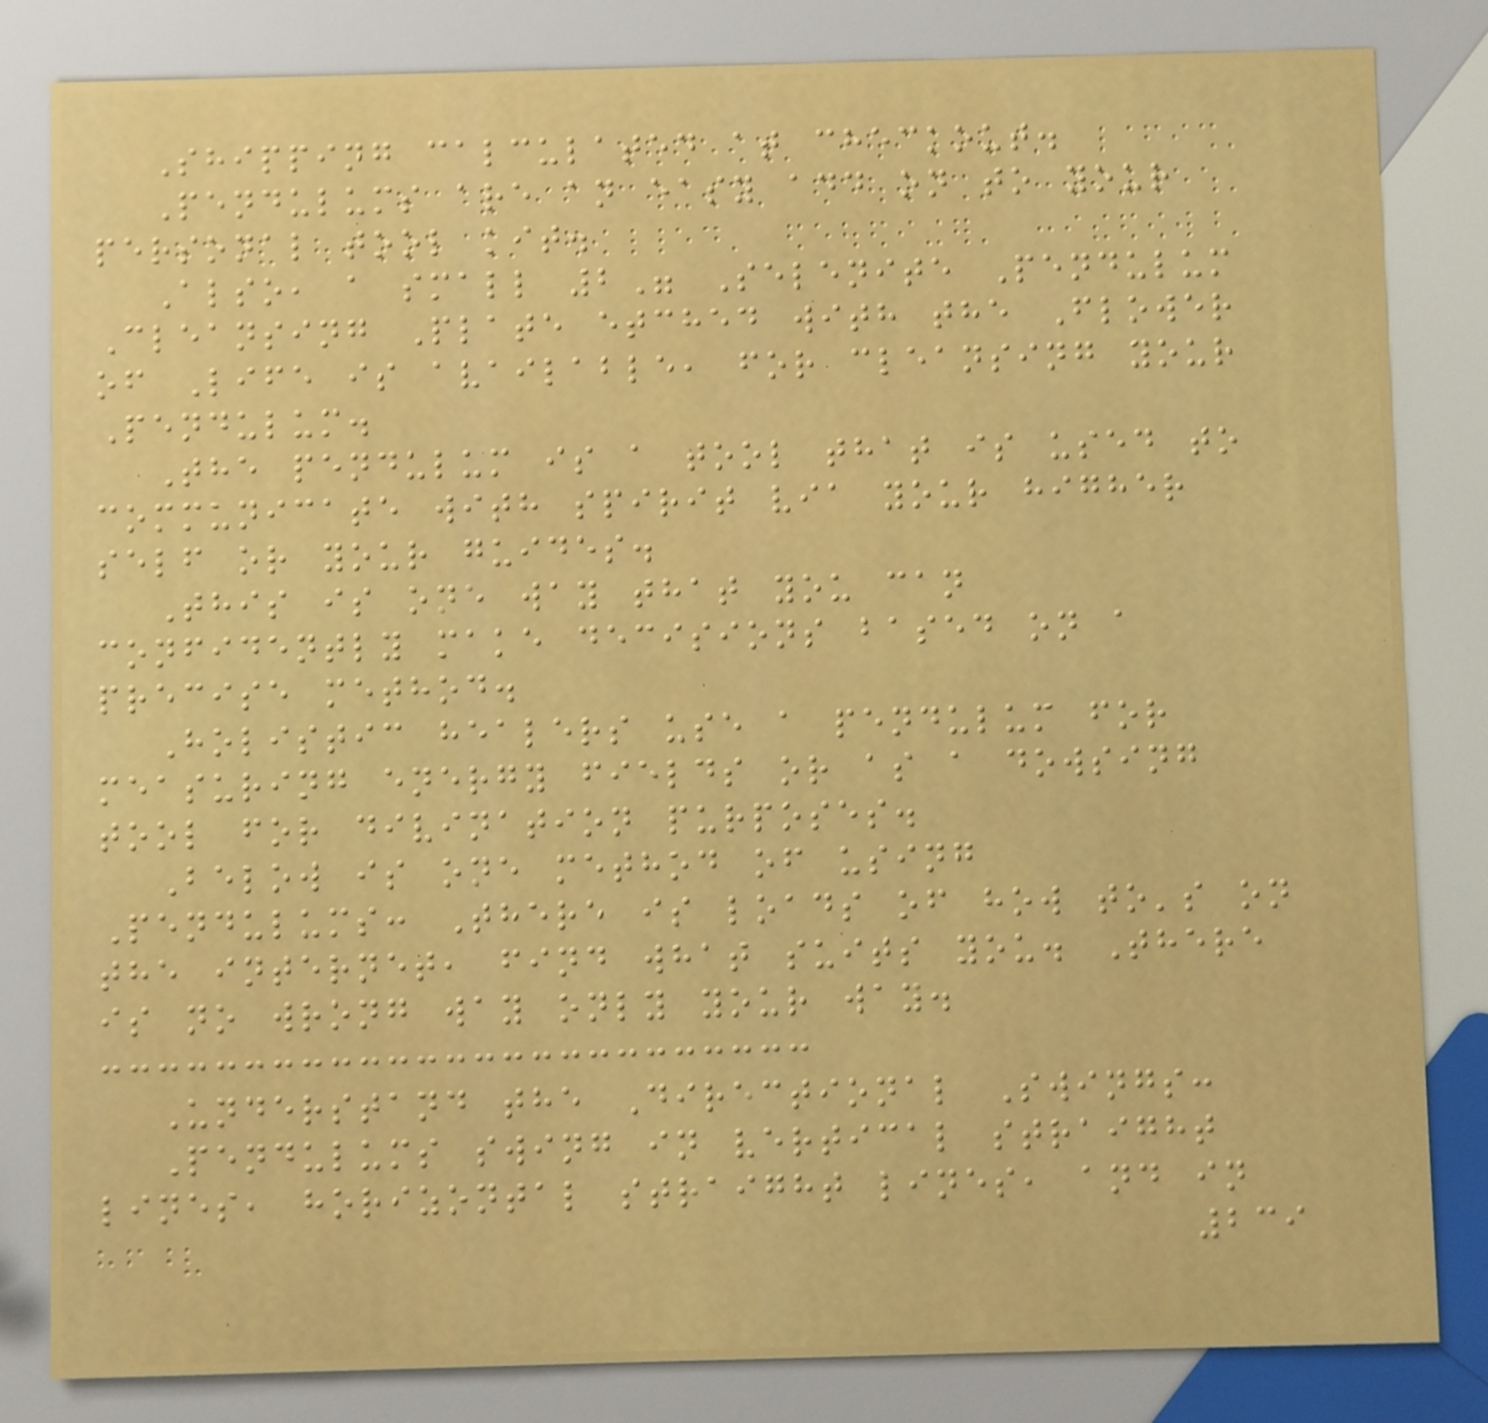Shipping calculated at checkout.
Pendulums are an easy add on to your
personal tool kit.
Also, a small 2" Selenite Pendulum
Cleansing Plate etched with the Flower
of Life is available, for cleansing your
Pendulum.
The pendulum is a tool that is used to
communicate with spirit via your higher
self or your guides.
This is one way that you can
confidently make decisions based on a
precise method.
Holistic healers use a pendulum for
measuring energy fields or as a dowsing
tool for divination purposes.
Below is one method of using
Pendulums: There is loads of how to's on
the internet, find what suits you. There
is no wrong way only your way.
Understand the Directional Swings:
Pendulums swing in vertical straight
lines, horizontal straight lines, and in
239
